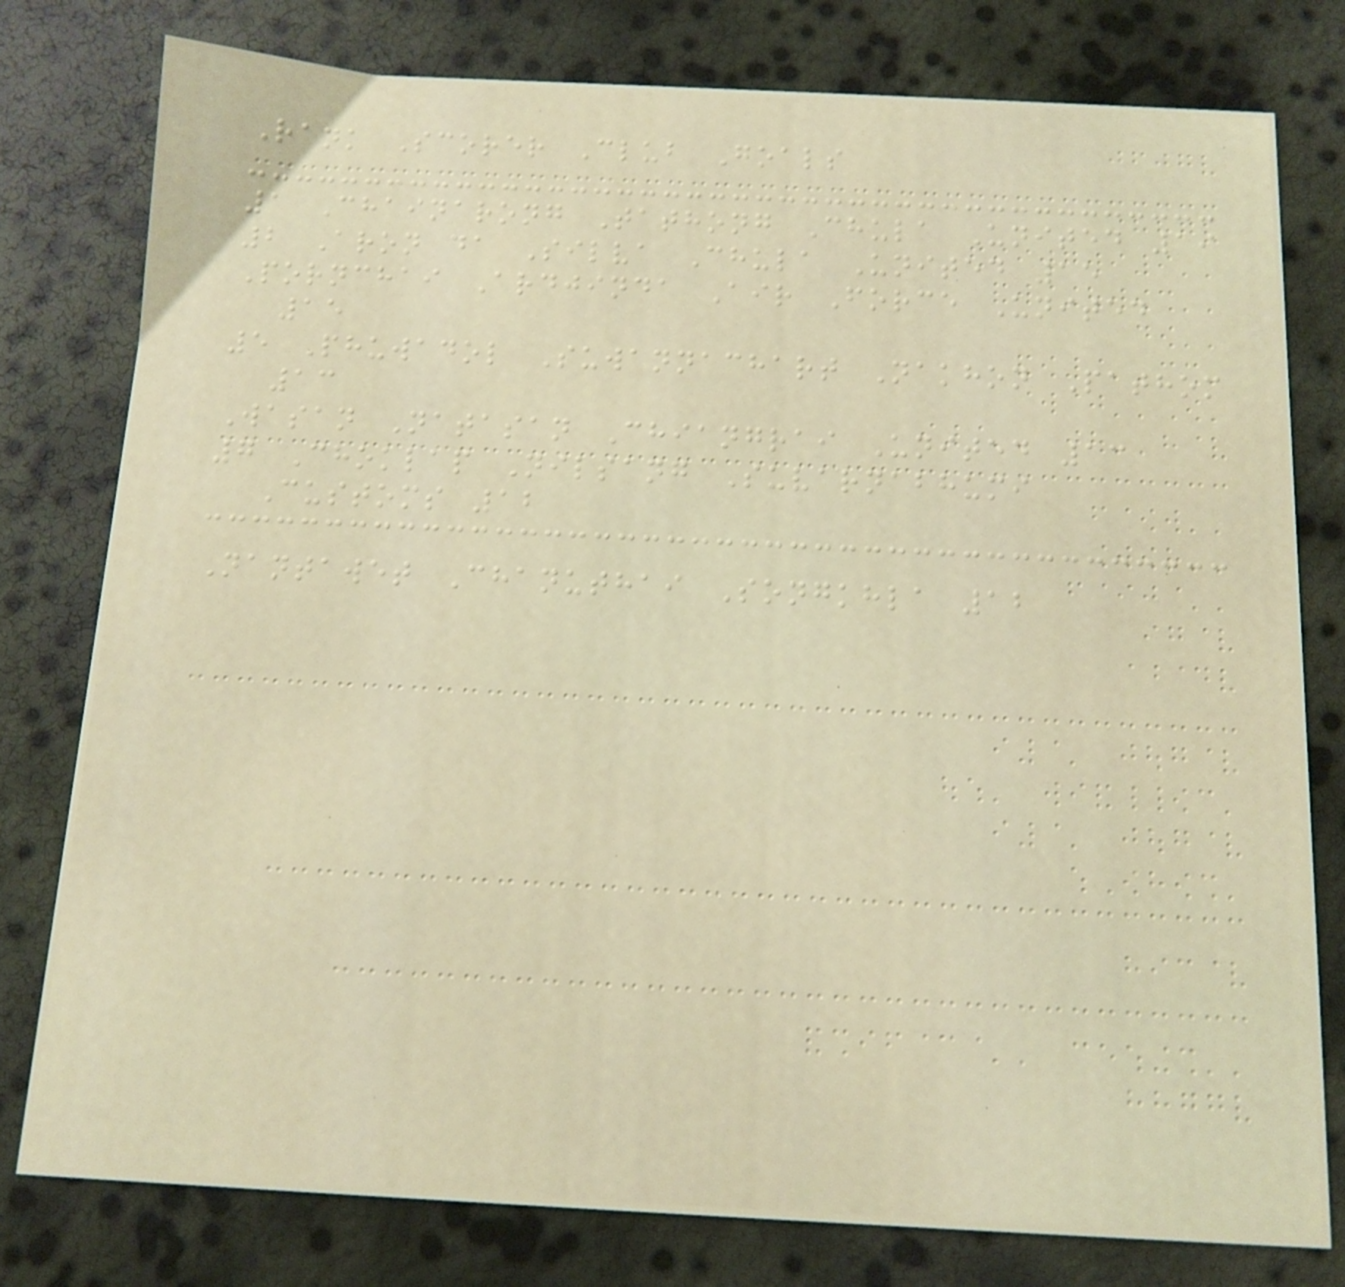Rank Scorer Club Goals
1 Chainarong Tathong Chula United 19
2 Aron da Silva Chula United 15
Pornchai Ardjinda Air Force United
15
5 Phuwadol Suwannachart Nakhon Pathom
13
Wasan Natasan Chiangrai United 13
7 Choklap Nilsang Suvarnabhumi
Customs 12
Nantawet Chanuthai Songkhla 12
